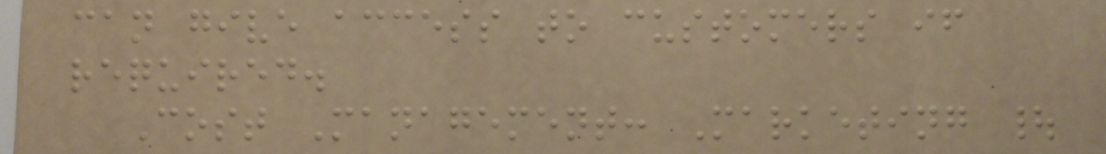can give access to customers if
required.
Cost Management: Marketing |
